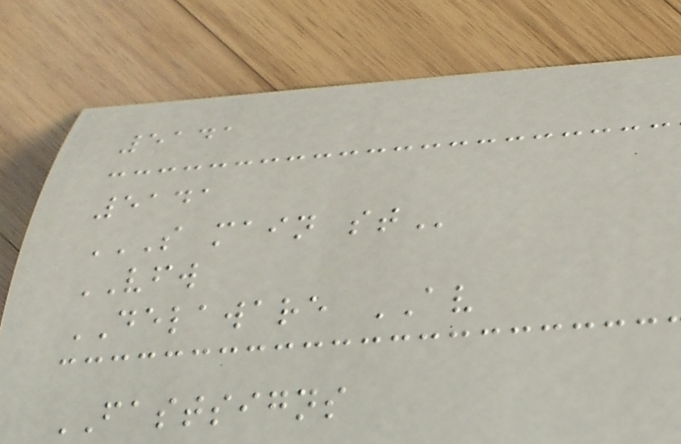5141
5141
S MAIN ST
VFW
DELAWARE AV
FASTSIGNS
